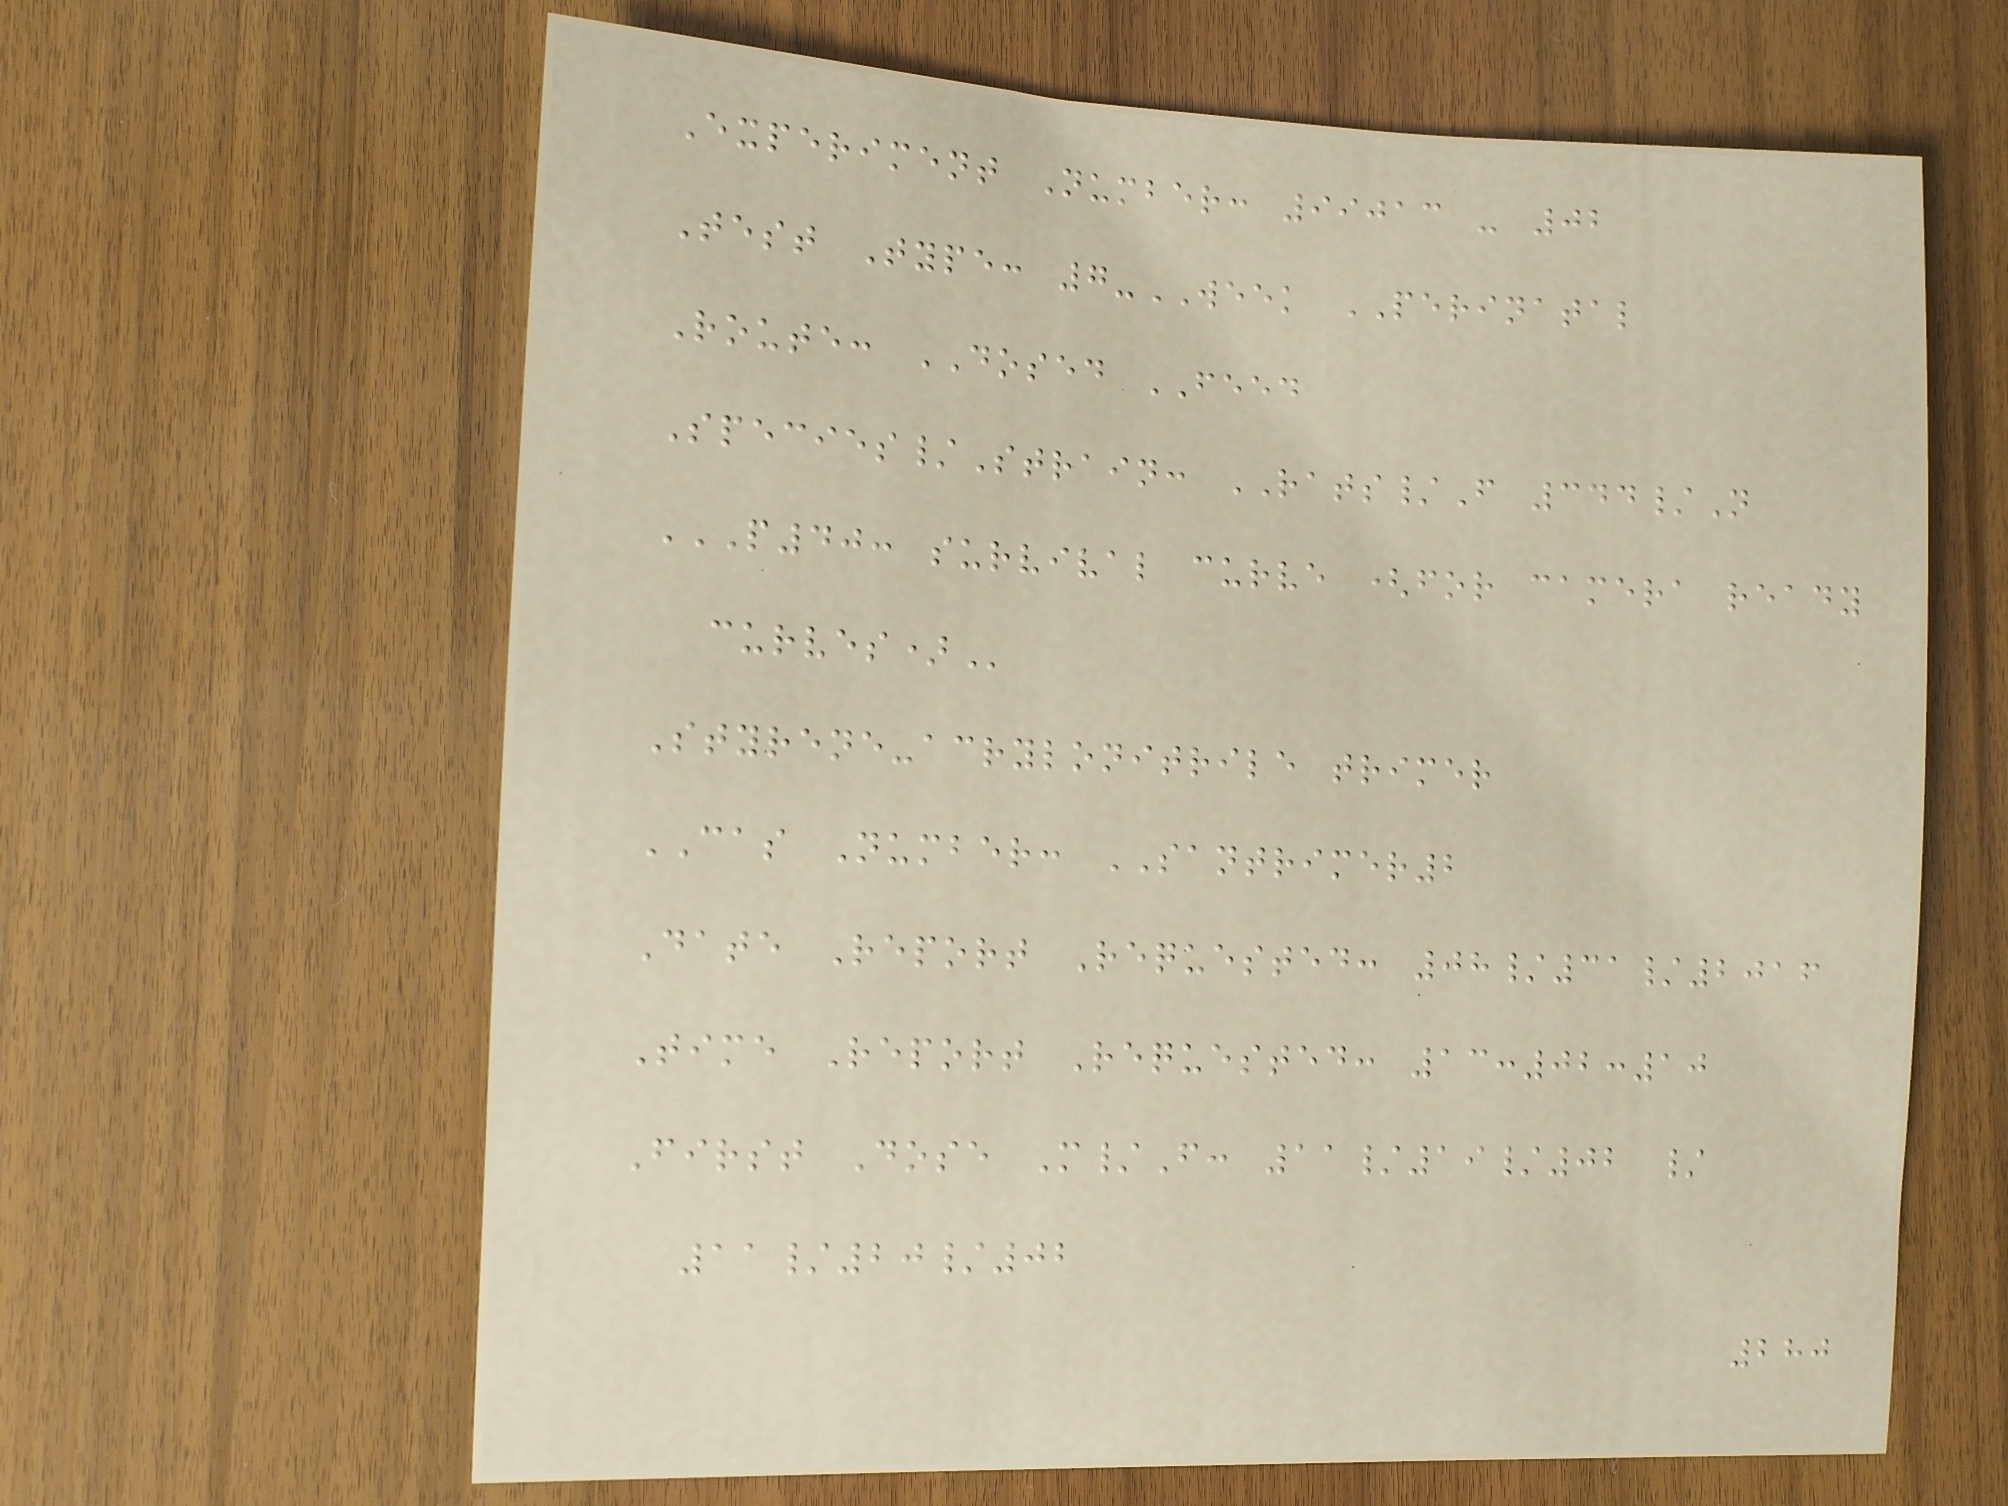Experiment Number: 99013 - 02
Test Type: 7-WEEK PERINATAL
Route: DOSED FEED
Species/Strain: RATS/F 344/N
P40: SURVIVAL CURVE (FOR CAMERA READY
CURVES)
Styrene-acrylonitrile trimer
CAS Number: SANTRIMER2
Date Report Requested: 08/31/2016
Time Report Requested: 13:02:10
First Dose M/F: 11/19/02 /
11/20/02
280
